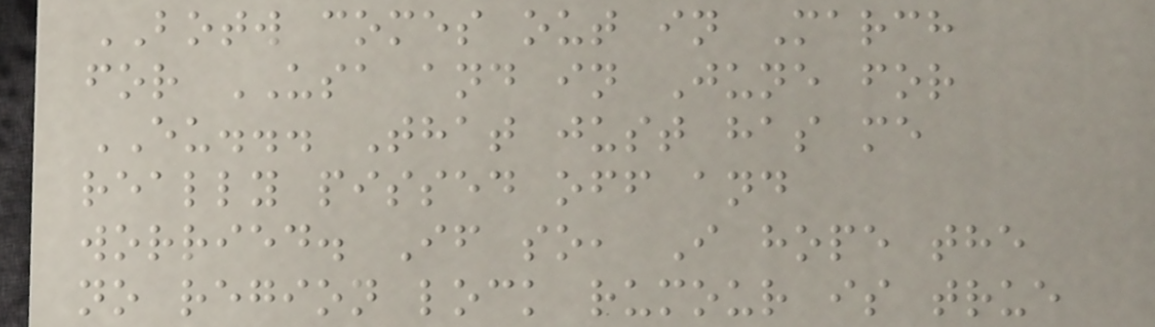BOTW comes out in March
for USA and in June for
EU... That just has me
really pissed off and
worried. If so, I hope the
no region lock rumour is true
